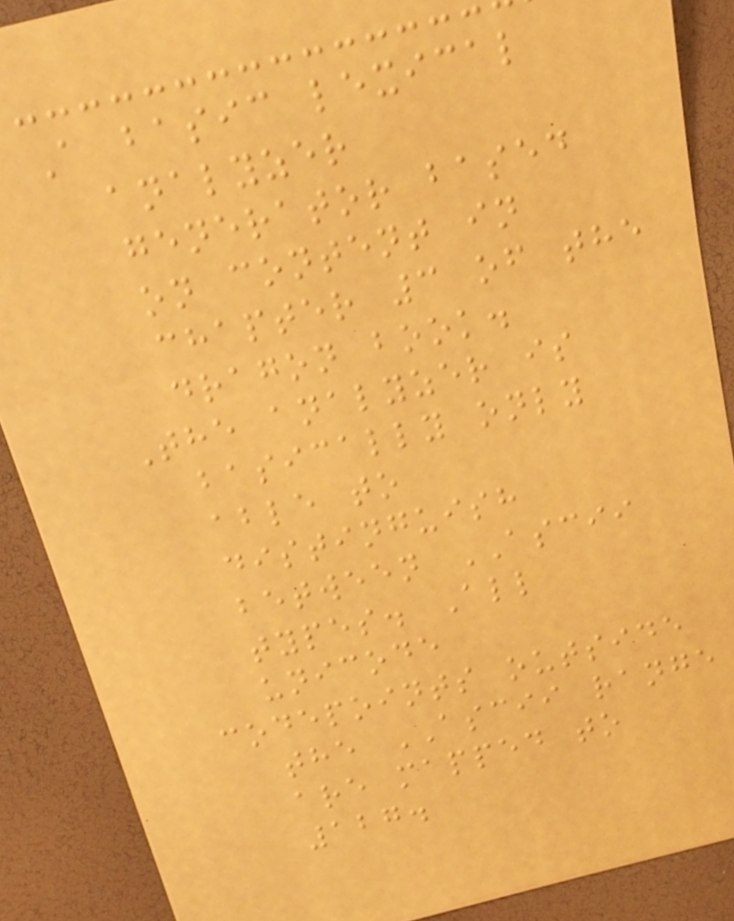A basic lexical
analyzer
generator based
on content in
chapter 3 of the
dragon book.
The analyzer is
basically only
able to
distinguish
between ASCII
types. All
unicode
codepoints outside
the ASCII range
are mapped to
127.
